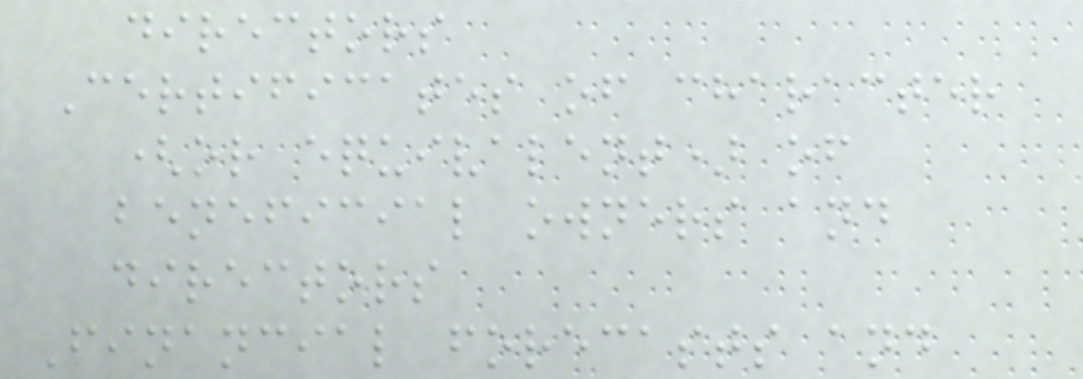directors
Certificates of character
(or equivalent) of
beneficial owners and
directors
Financial forecasts and
